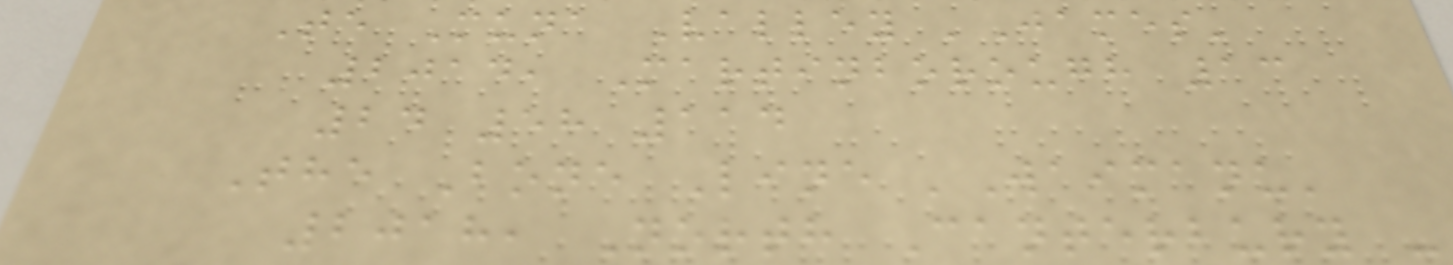Te Muna Valley 'James'
2014, Martinborough 13
24 58 114
The Bone Line 'Waimanu'
2018, North Canterbury -
